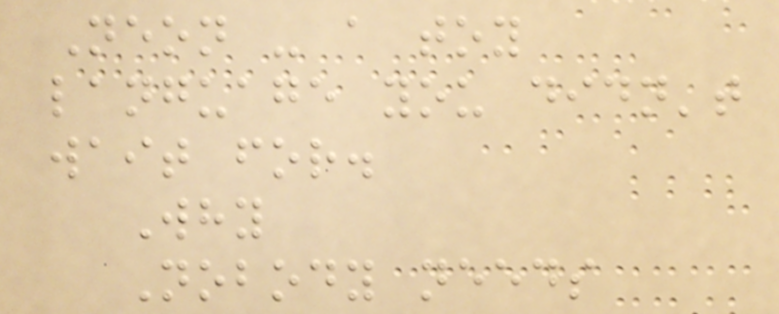Neon - a toy
language you didn't
wait for.
Why
Nobody needs
